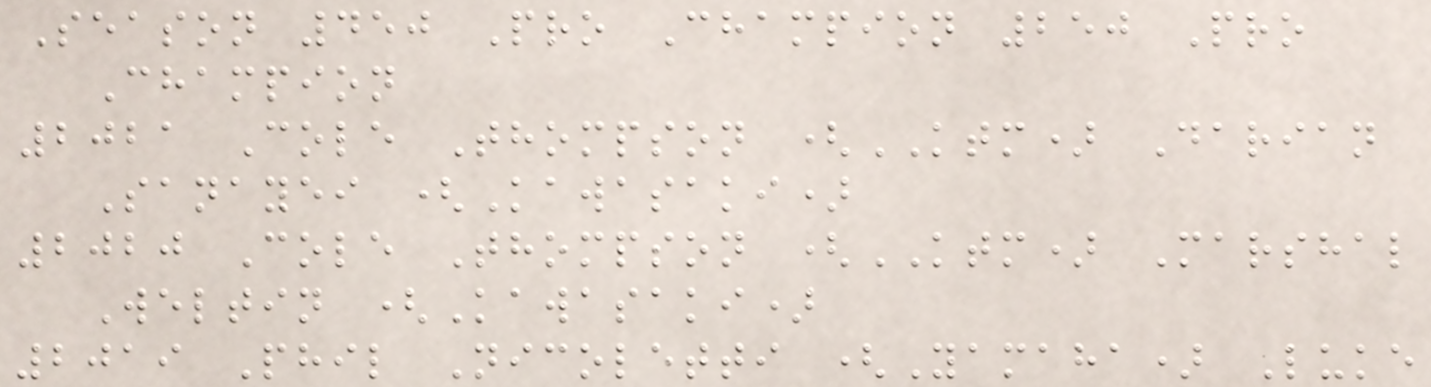Season 450 Pro Champion 250 Pro
Champion
2021 Cole Thompson (KTM) Darian
Sanayei (Kawasaki)
2020 Cole Thompson (KTM) Marshal
Weltin (Kawasaki)
2019 Phil Nicoletti (Yamaha) Luke
